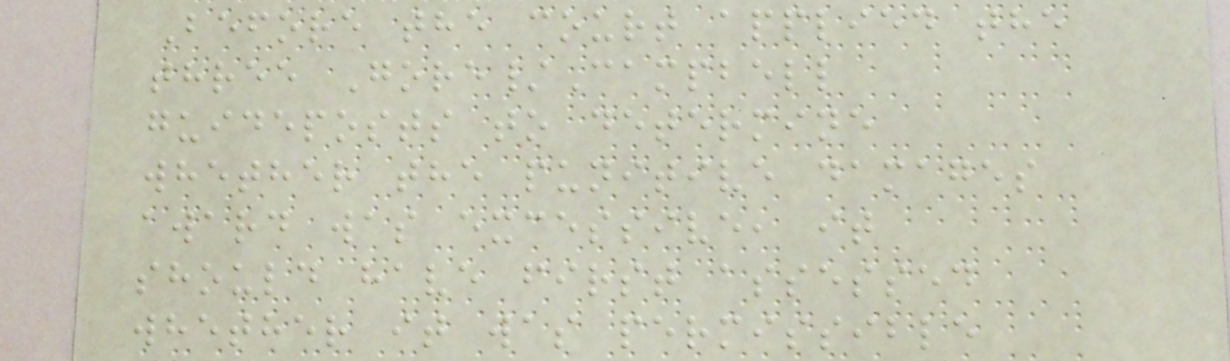Before the court applied the
three Gore/Campbell
guideposts to determine
whether the punitive damages
award was excessive, it
should have first assessed
whether it was permissible
